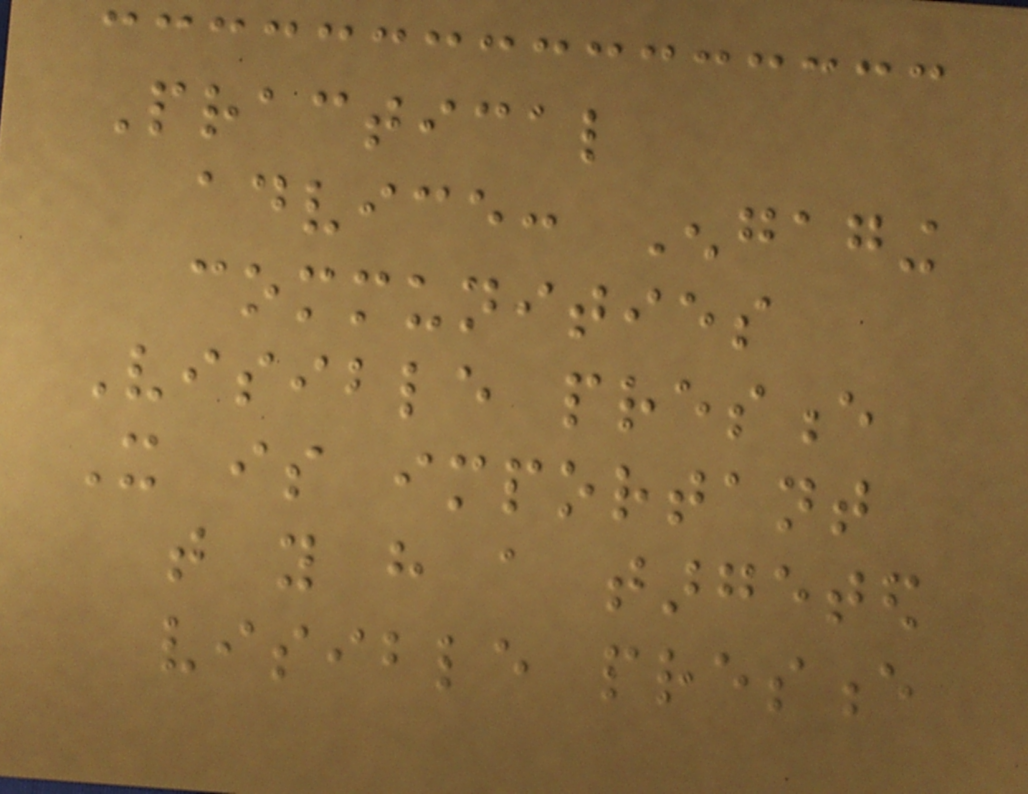Practical
advice: Engaging
communities
Visible presence
It is important
that you have a targeted
visible presence
